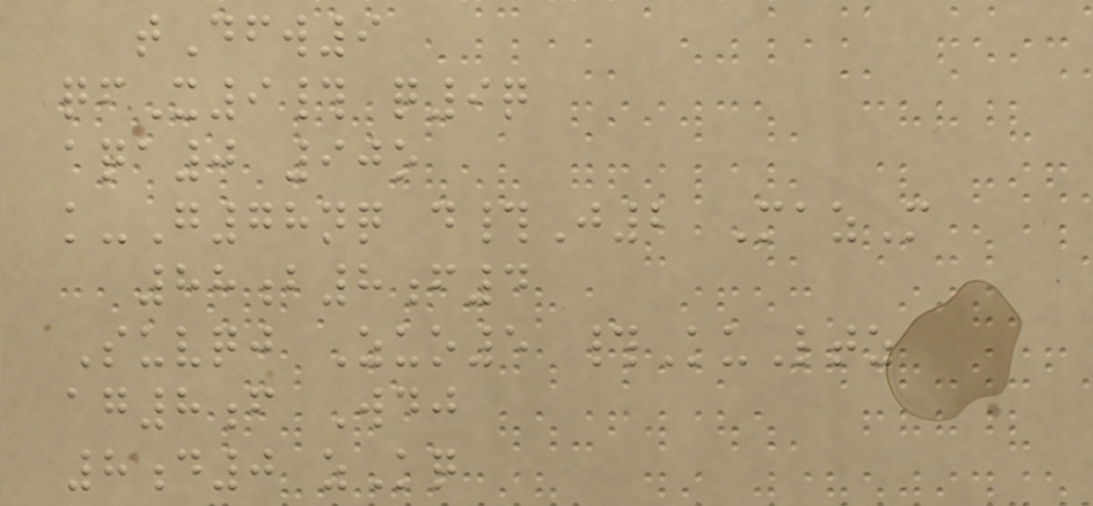tDfw9
qfX9# q9q
aqa0 90o
k-G78nq d#J2 MazM
88b8f4
Suvqj Zuo5 #KuLtz
ag8f Wdj
8d0 zKq
